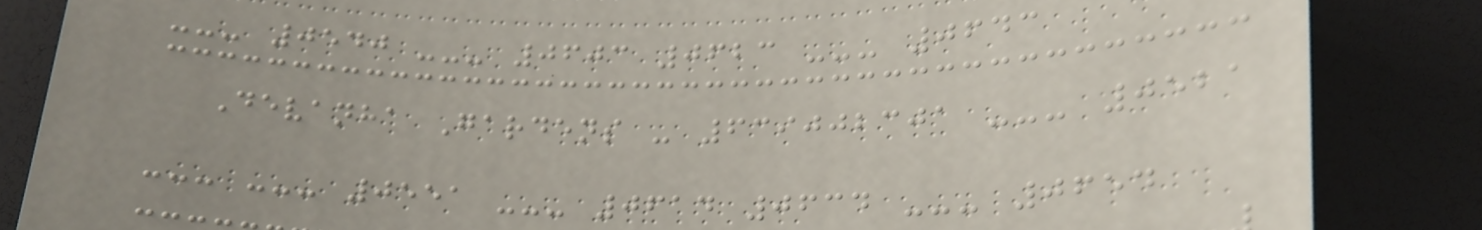--- 0540 --- 0603 0623 --- 0643
Devanha Gardens - 639002301 --- 0521
--- --- 0551 --- 0614 0634 --- 0654
